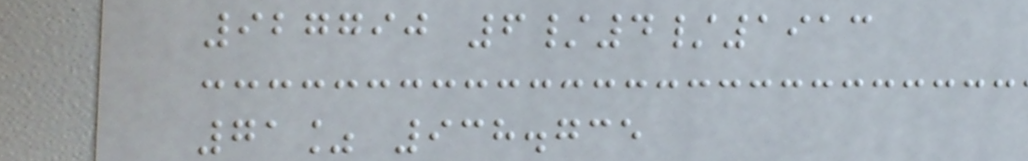927790 6/4/1913
71% 938.735
